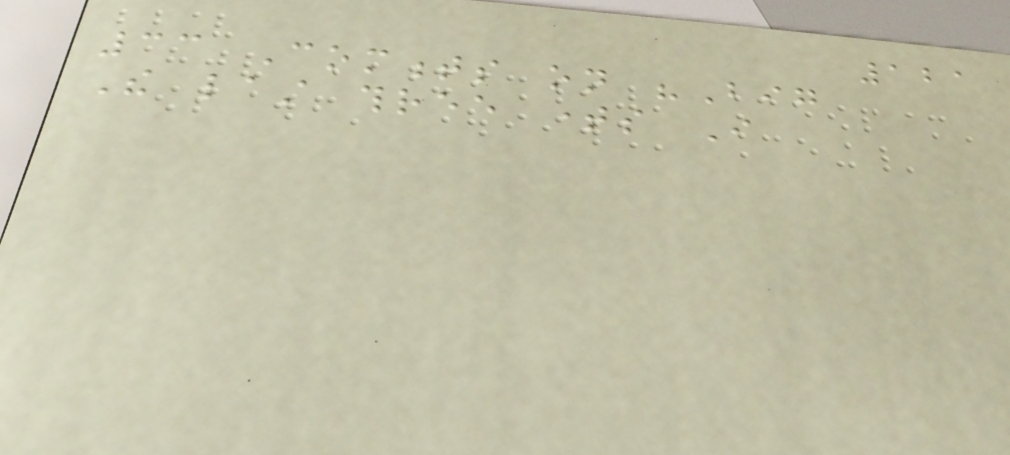121
33 Comments on "Big
The last three times I
